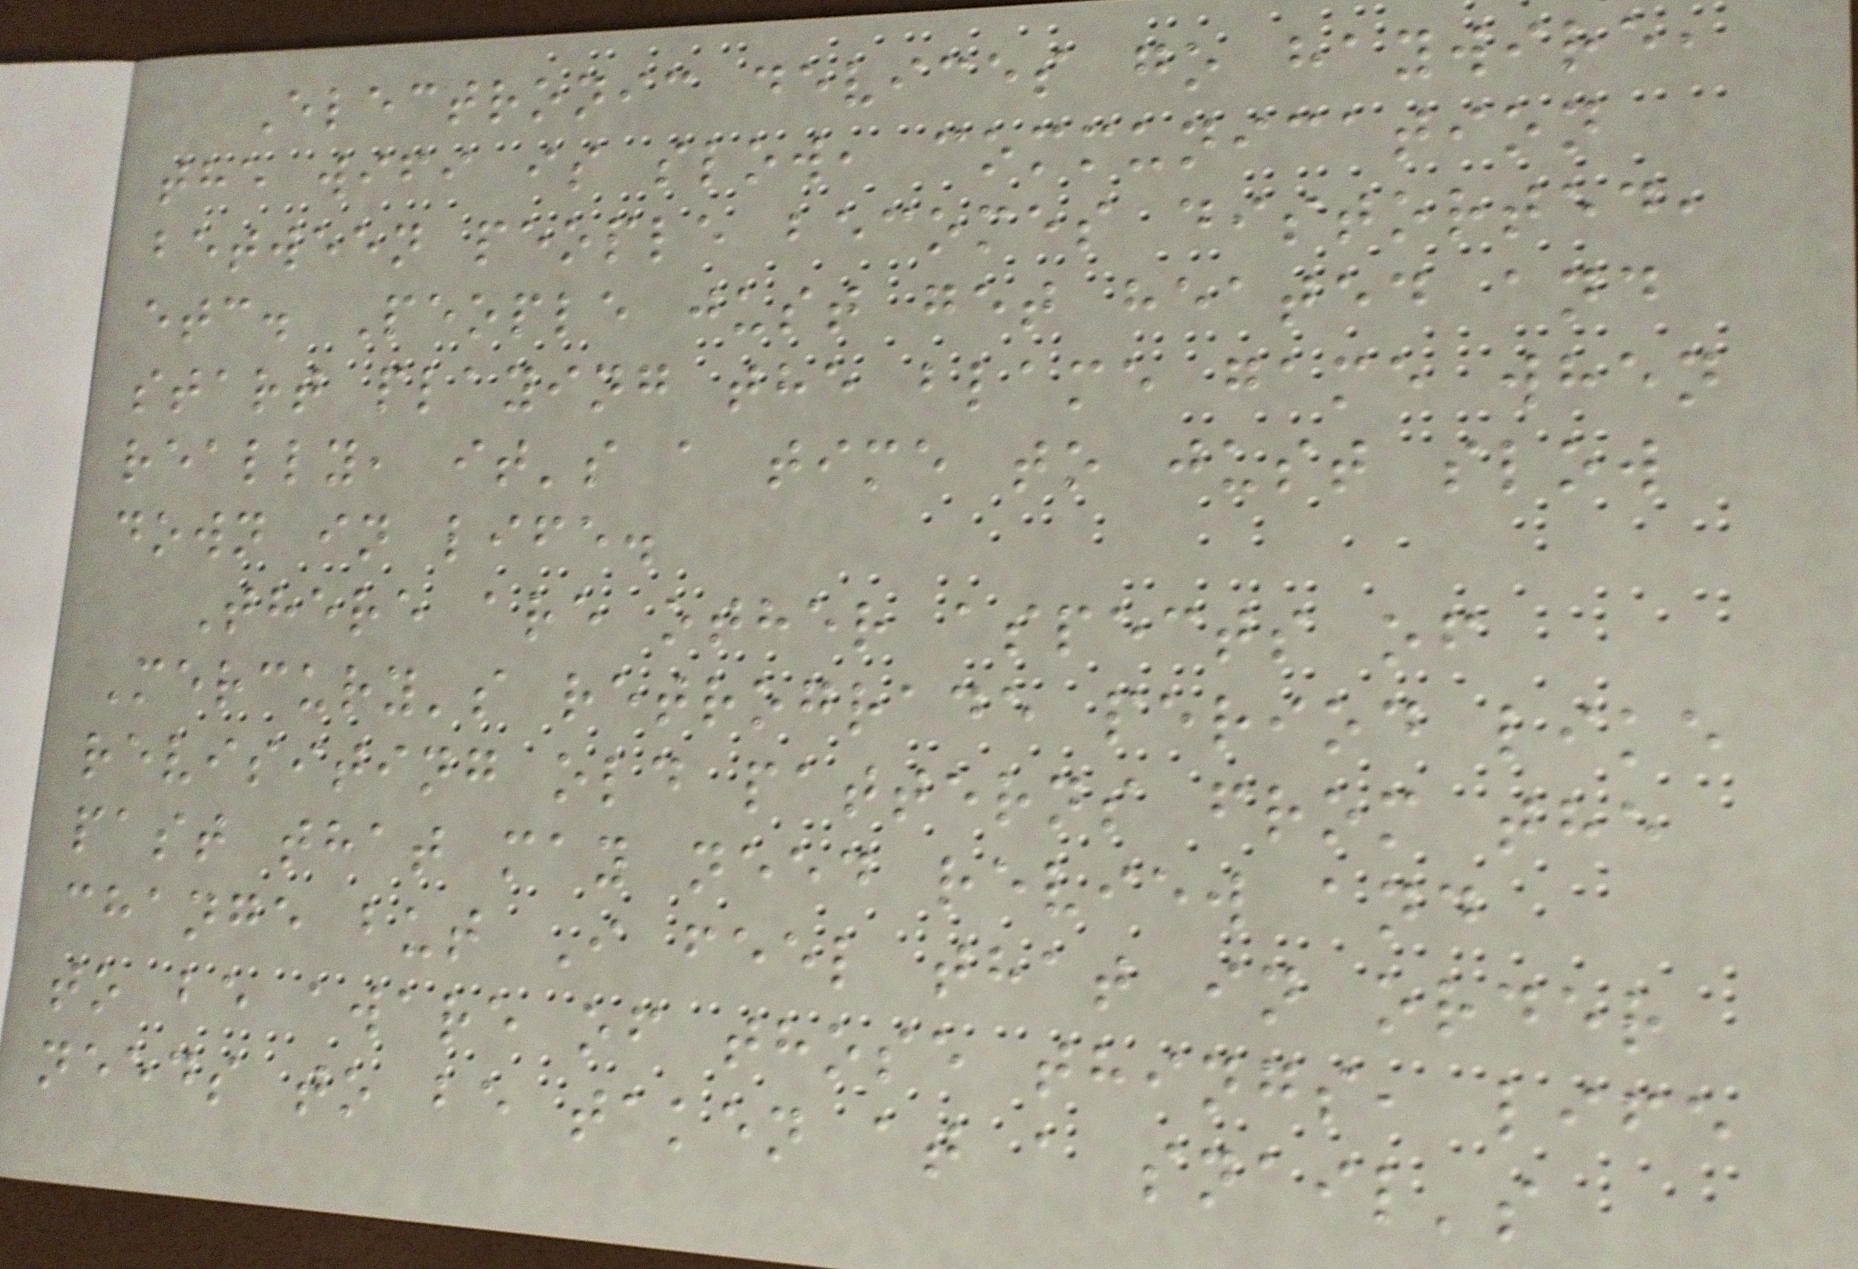Electronic devices go haywire,
the wifi is slow, communication
between people becomes distorted,
etc. People just get heated and
start playing the blame game when
really, it's a time to just slow
down in life.
There are other aspects of
Mercury's retrograde period like
revisiting old patterns from the
past that may need review and
change but I feel that in order
to be aware of those things, life
needs to be taken at a snail's
